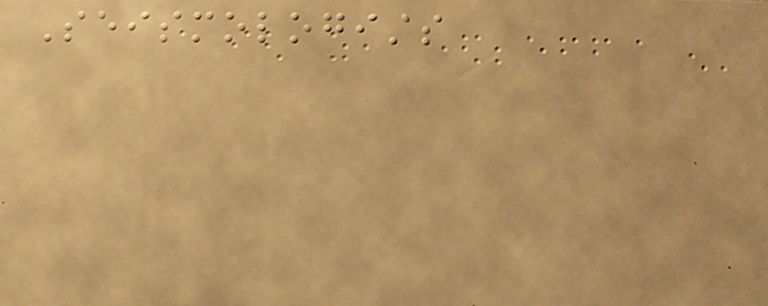Seismologists
